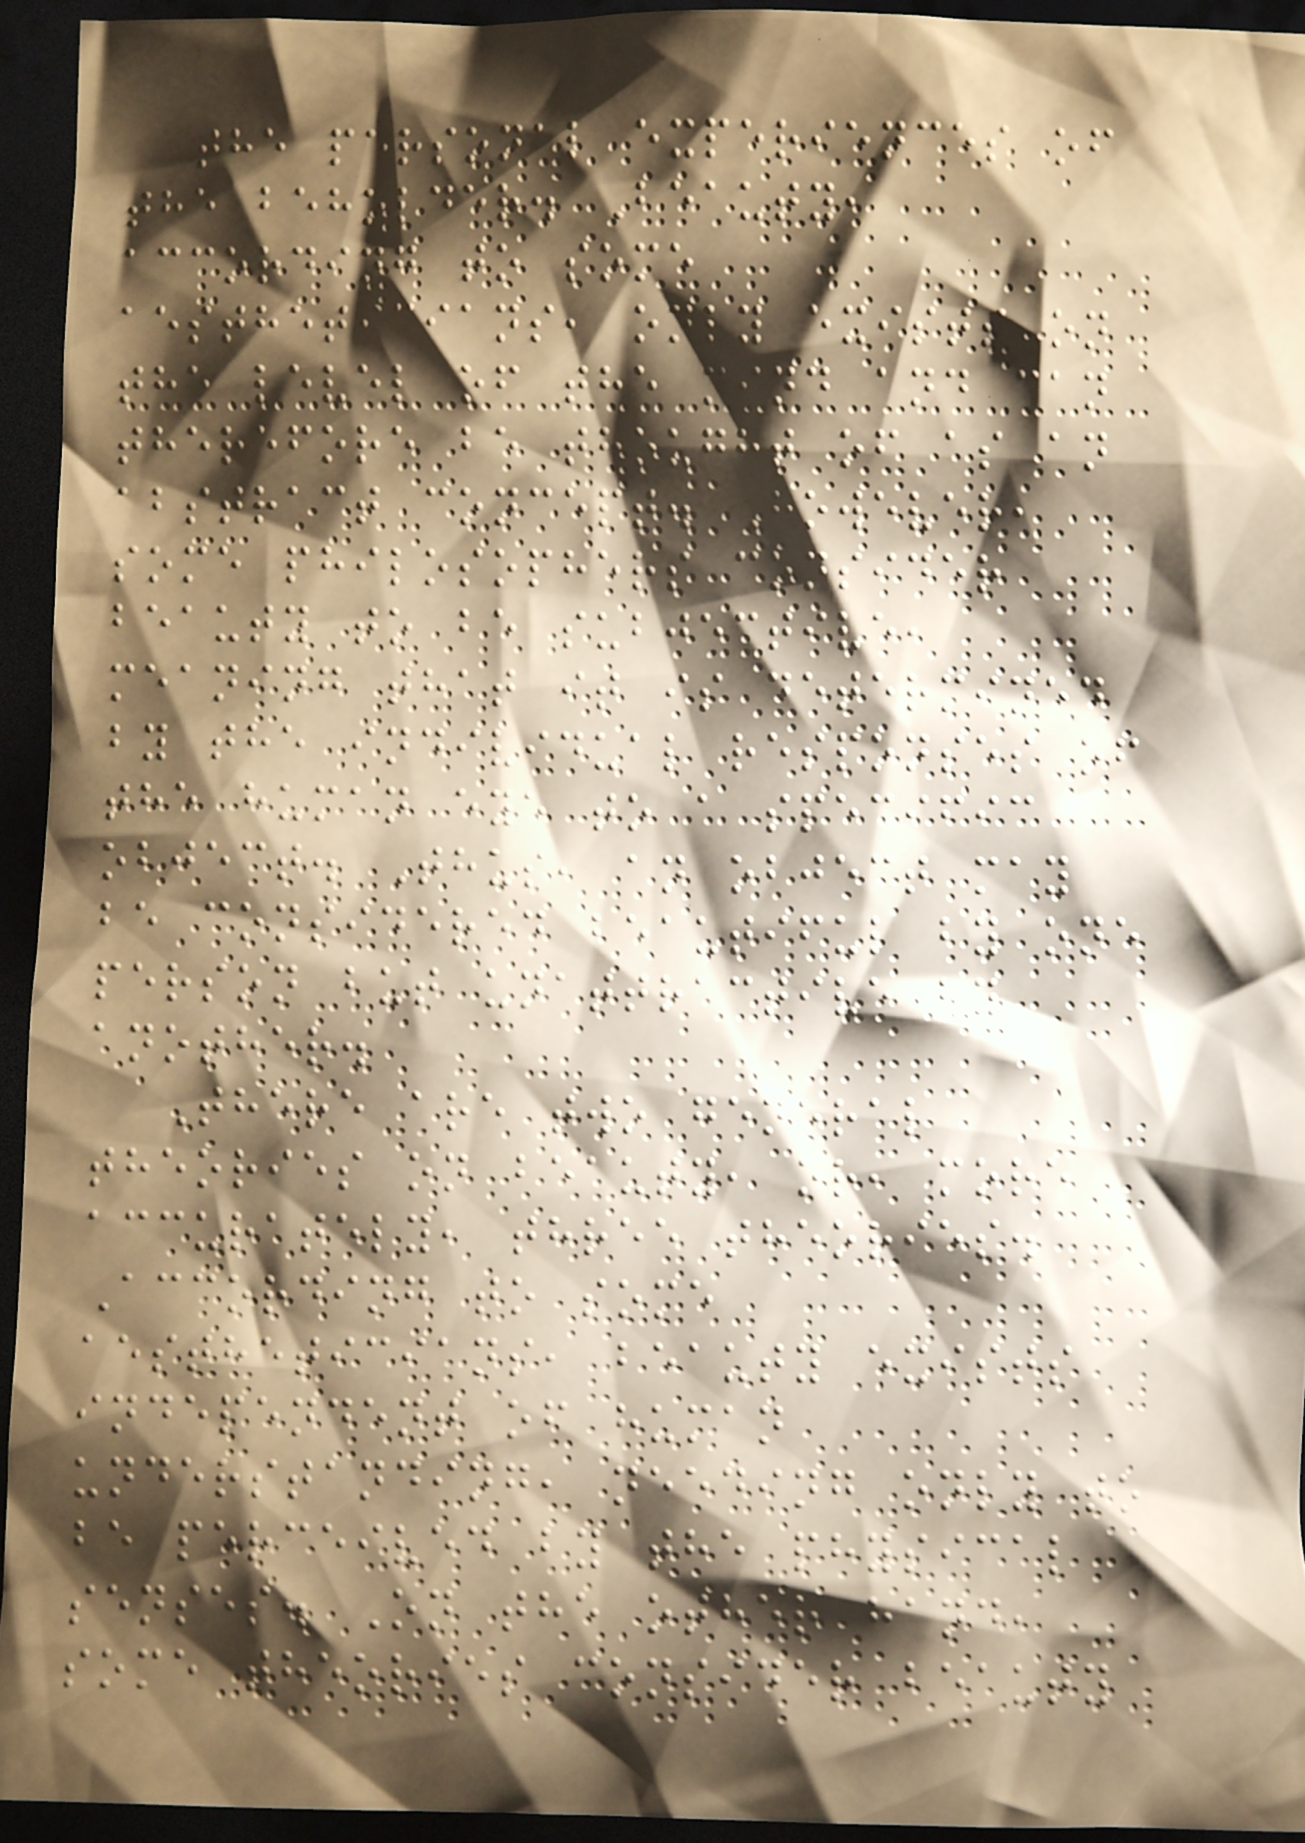the personal experiences of
the beholder. Beauty,
according to some
aestheticians, only exists on
the level of the mind and can
therefore be thought of as an
abstract concept. However,
some philosophers consider
beauty to be subjective,
meaning that it is determined
by the individual responses of
the human eye to a specific
object. Thus, an object may
be considered beautiful by one
person but unattractive by
another.
There are two general
theories on beauty, or, more
accurately, three theories.
According to some
aestheticians, beauty exists
independent of human
understanding, needing only to
be perceived by the physical
senses. On the other hand,
some theories consider beauty
